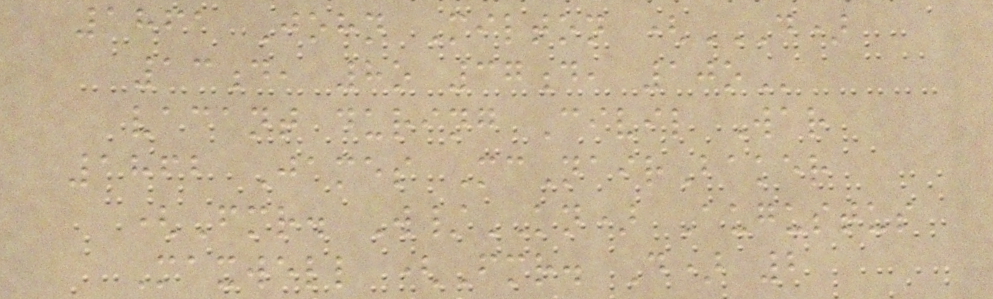1861 John Milton (D)
13D, 8O 37D, 10O
vacant during Civil War
1862 James McNairBaker
(Fmr. W/KN) Augustus
Maxwell (Fmr. D) 2
